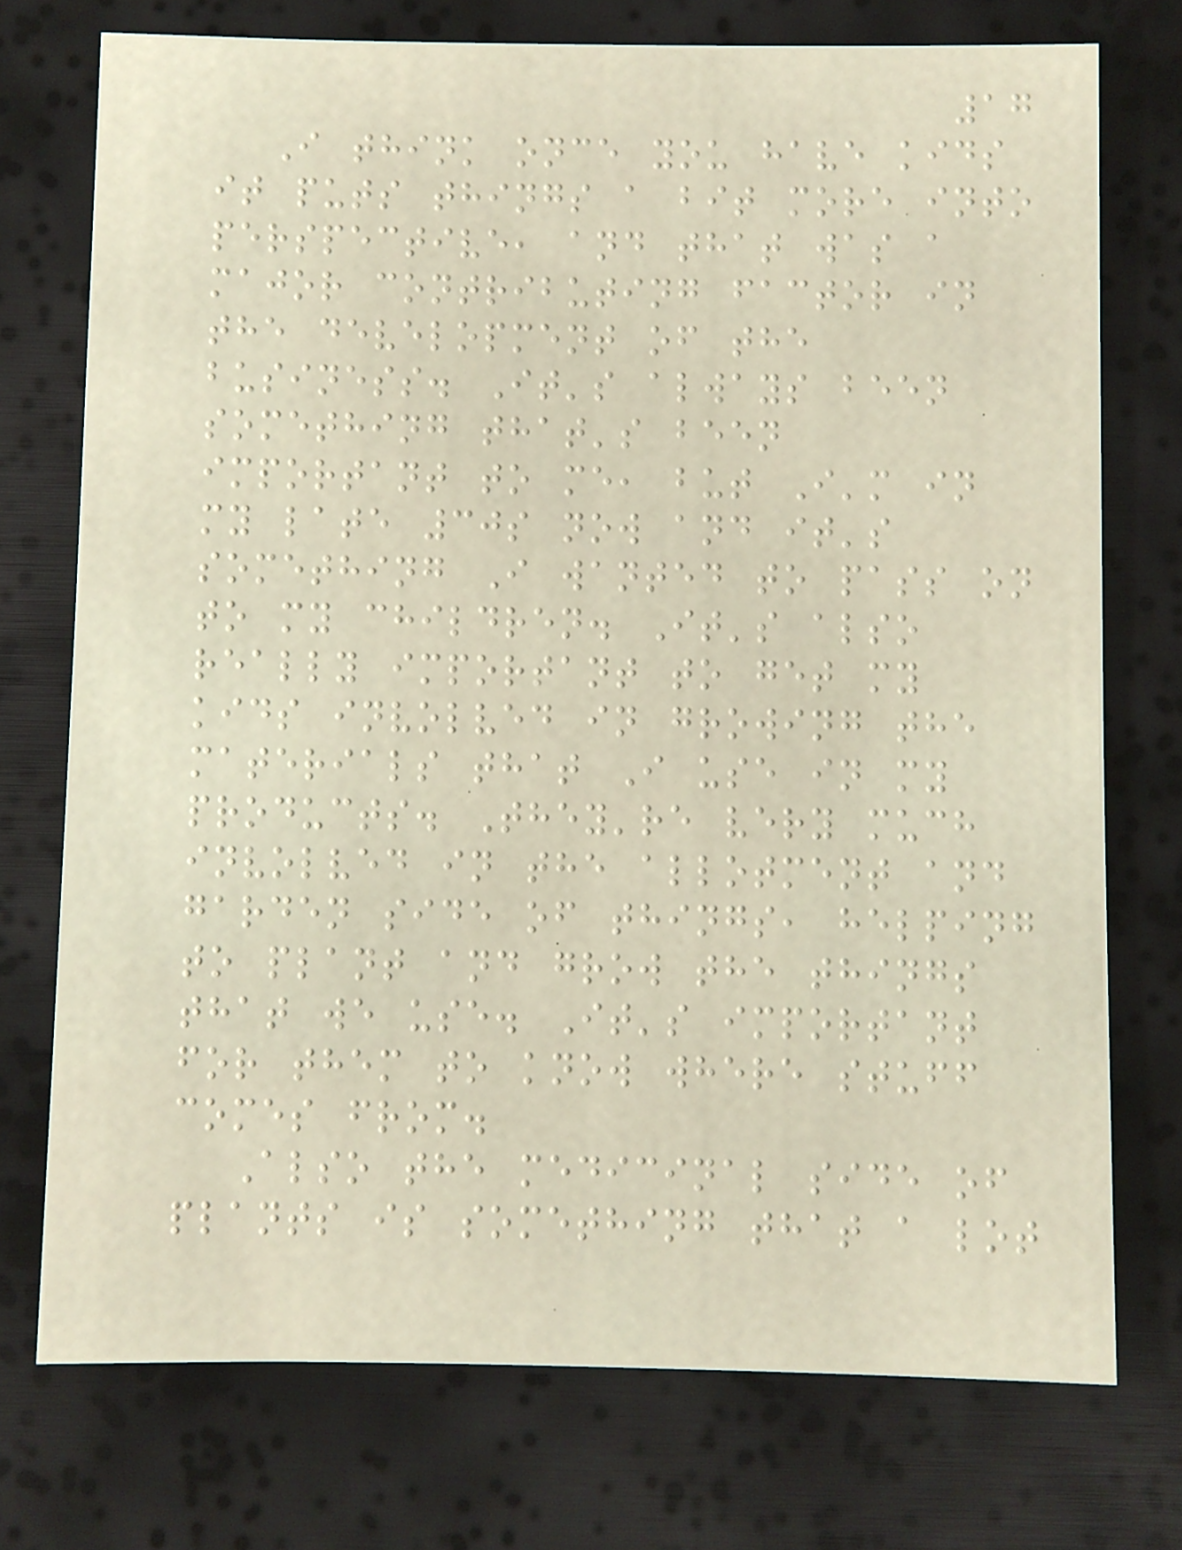17
I think once you have kids
it puts things a bit more into
perspective, and that was a
major contributing factor in
the development of the
business. It's always been
something that's been
important to me, but I'm in
my late 30s now and it's
something I wanted to pass on
to my children. It's also
really important to get my
kids involved in growing the
materials that I use in my
products. They're very much
involved in the allotment and
garden side of things, helping
to plant and grow the things
that we use. It's important
for them to know where stuff
comes from.
Also the medicinal side of
plants is something that a lot
